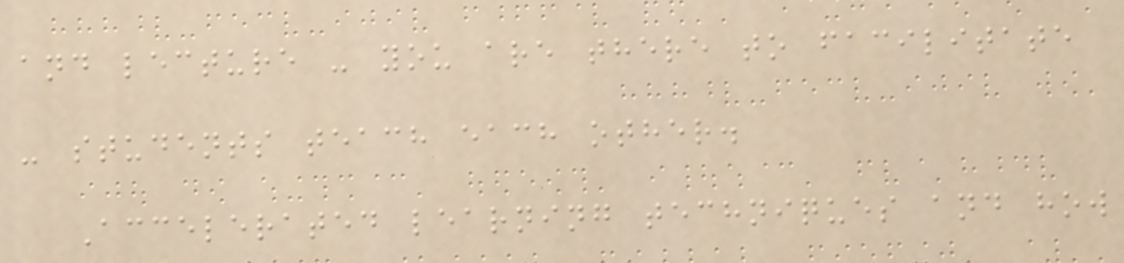and lecture - you are there to facilitate
- students teach each other.
Accelerated learning techniques and how
